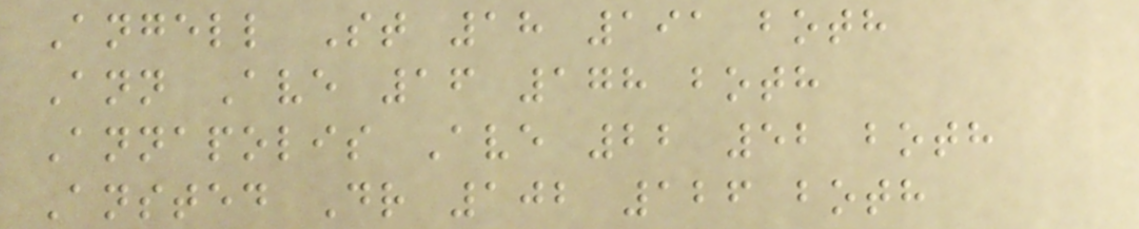Angell St 18 191 both
Ann Ave 16 178 both
Annapolis Ave 22 52 both
Ansted Dr 102 126 both
